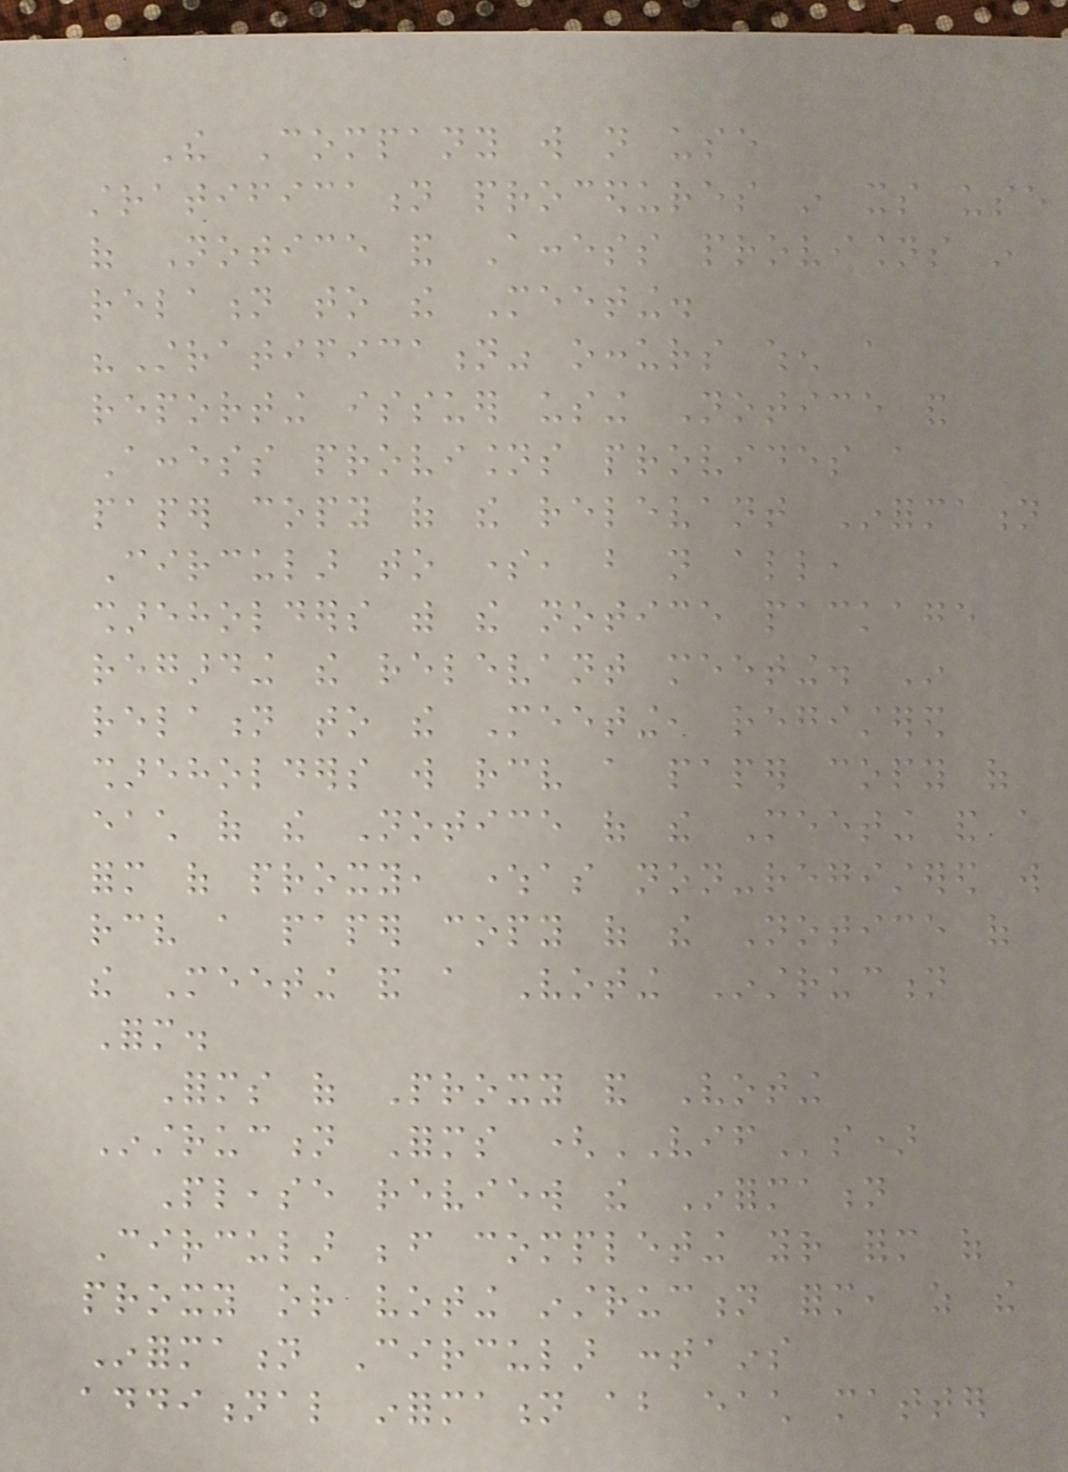The Company will not use
stratification procedures in its use
of Notice and Access provisions in
relation to the Meeting.
"Stratification" occurs when a
reporting issuer using Notice and
Access provisions provides a
paper copy of the relevant Information
Circular to some, but not all,
shareholders with the notice package
regarding the relevant meeting. In
relation to the Meeting, registered
shareholders will receive a paper copy of
each of the Notice of the Meeting and a
form of proxy, whereas non-registered will
receive a paper copy of the Notice of
the Meeting and a Voting Instruction
Form.
Forms of Proxy and Voting
Instruction Forms (VIFs)
Please review the Information
Circular before completing your form of
proxy or voting instruction form, as the
Information Circular contains
additional information about each matter
